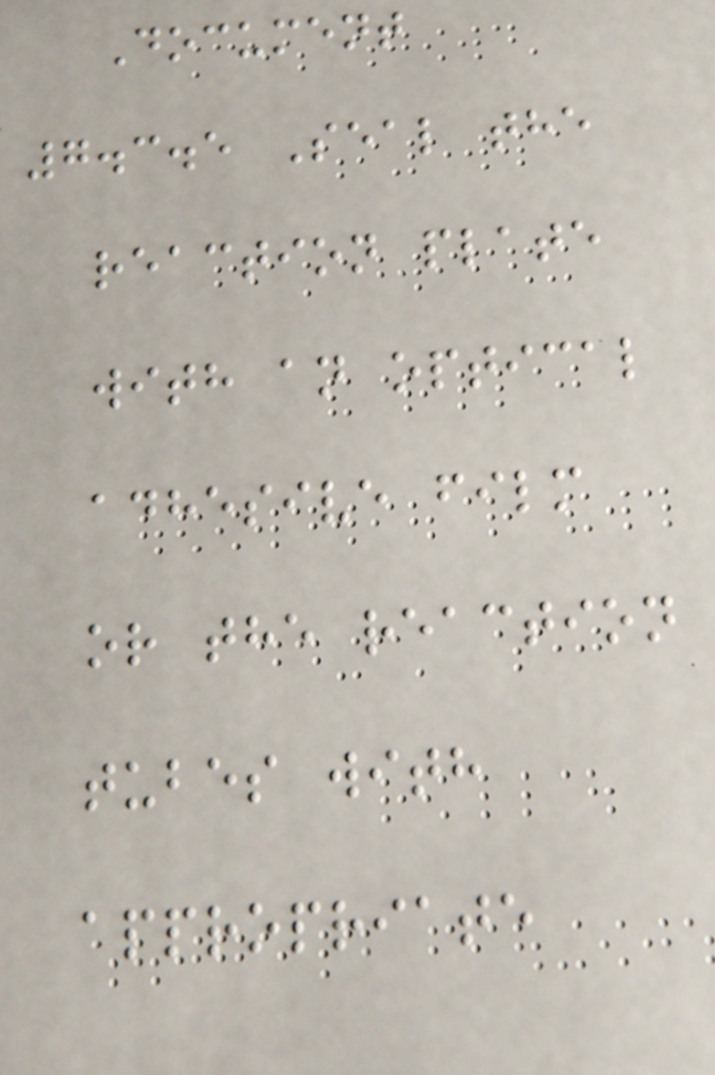Document
7.3.5 Seal the
reaction plate
with an optical
adhesive film
or the reaction
tubes with
appropriate
